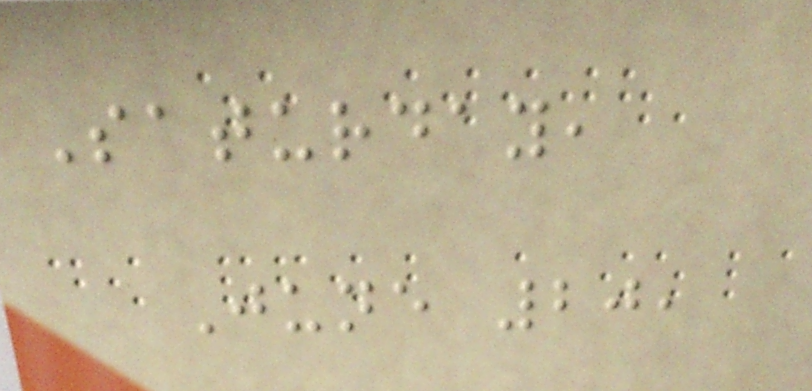Saturday,
June 20,
